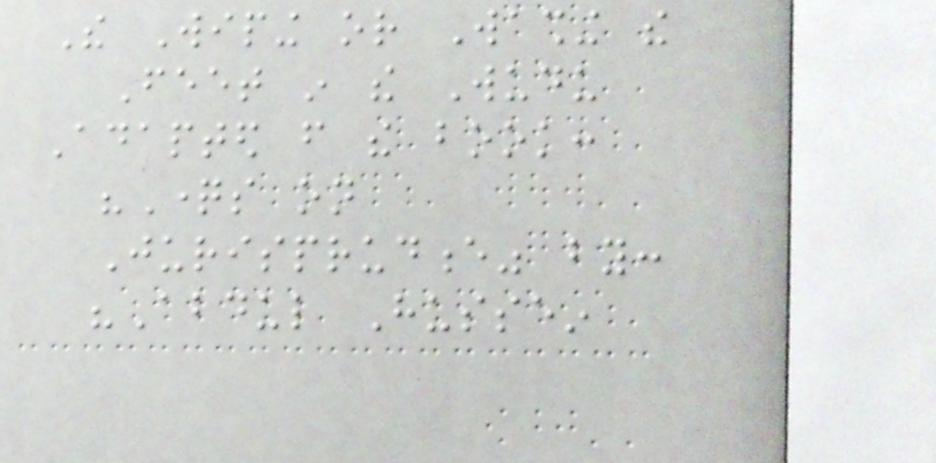The Wiping or Washing the
Feet in the Wudu
Adapted from the book:
"Questions on
Jurisprudence" by:
"Abdul Hussein
